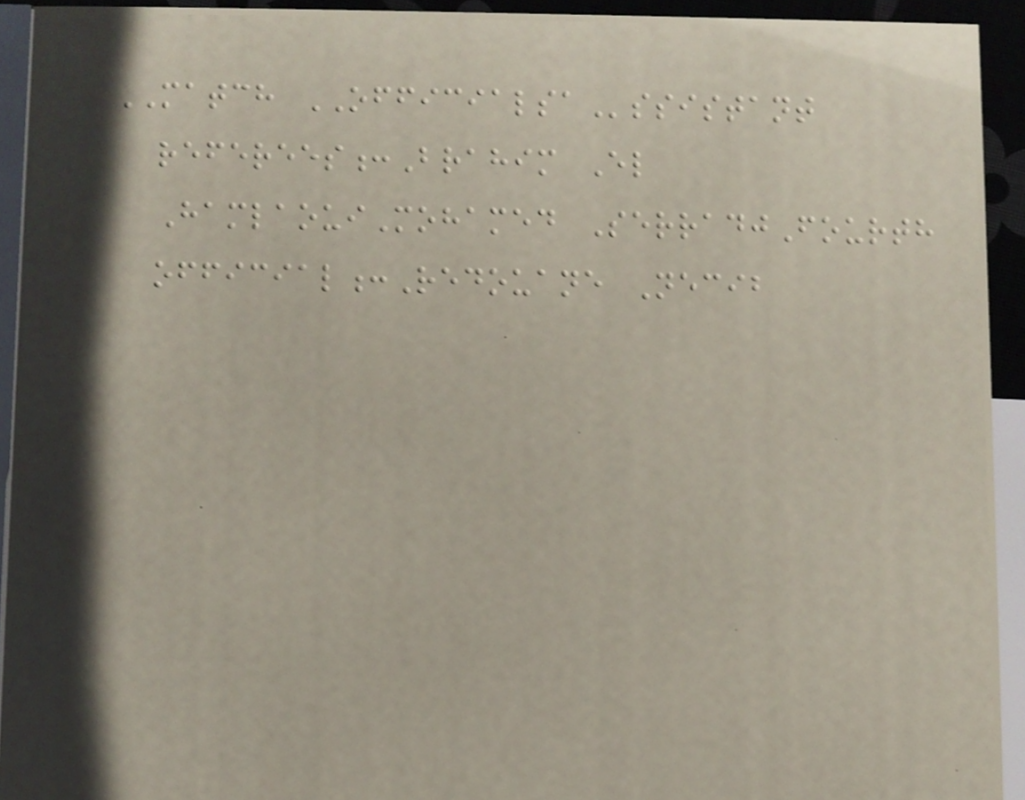MATCH OFFICIALSAssistant
referees:Brahim El
HamlaouiMohamed SerradjFourth
official:Redouane Necib
